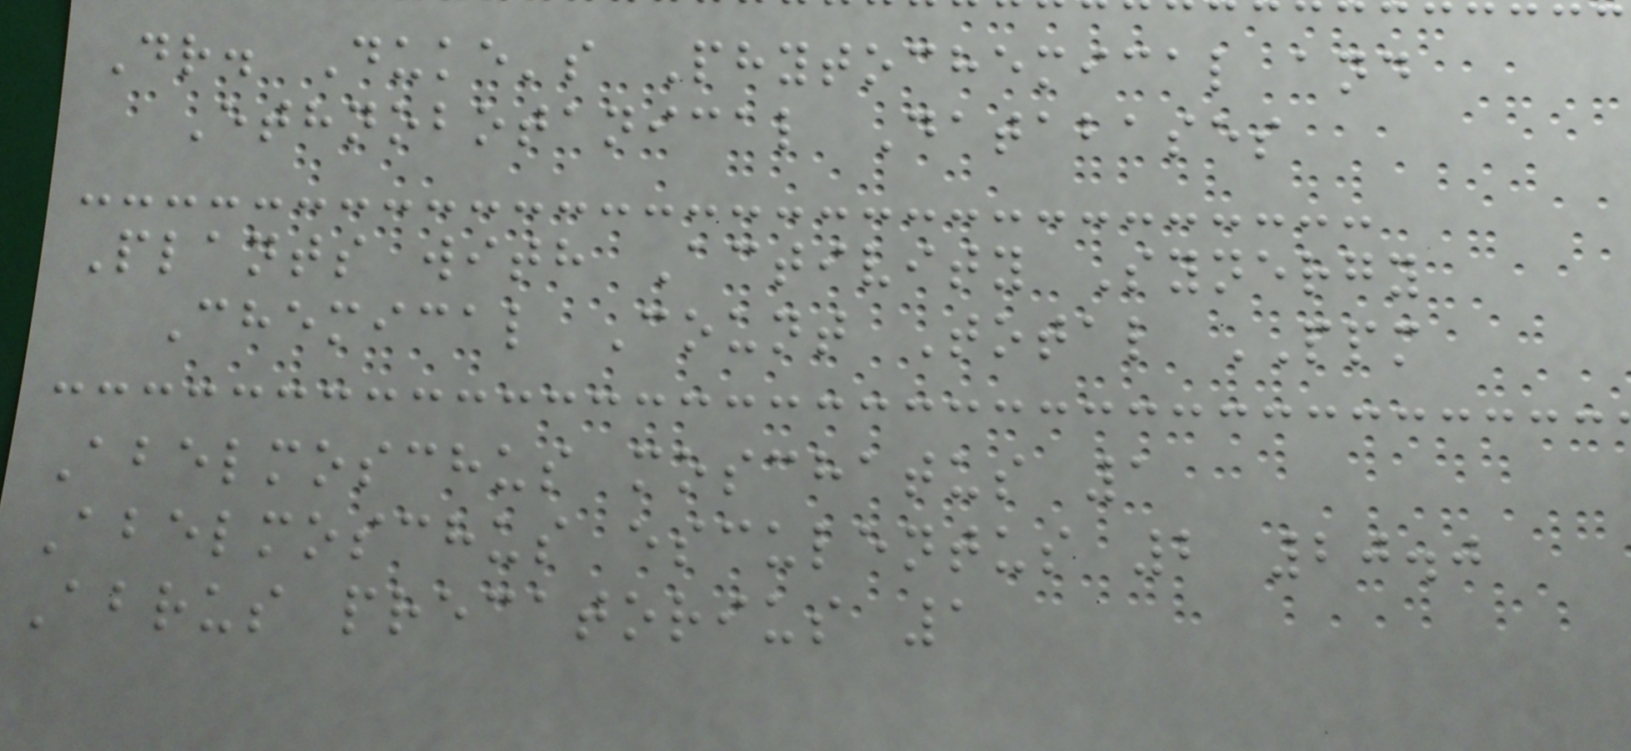Dr. Duke's Phytochemical and
Ethnobotanical Databases
Plants with Activity Synergy
Chemical Count Total PPM
Abelmoschus moschatus 1
Abelmoschus esculentus 2 20.0
Abrus precatorius 1
